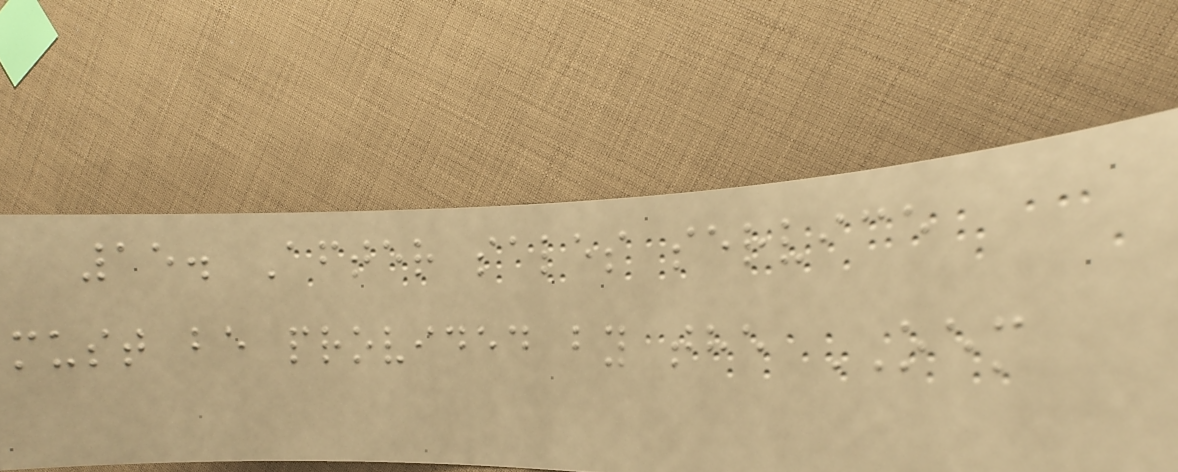15. After sales service
must be provided by the OEM
